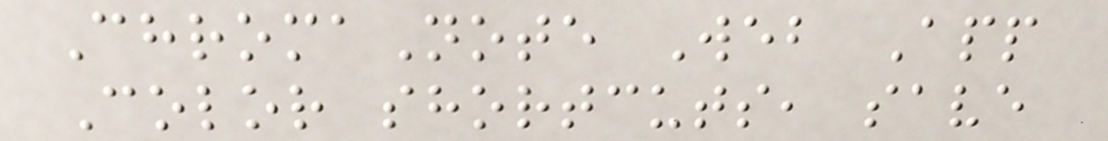ChromaNote Web App
Color shortcuts, save
